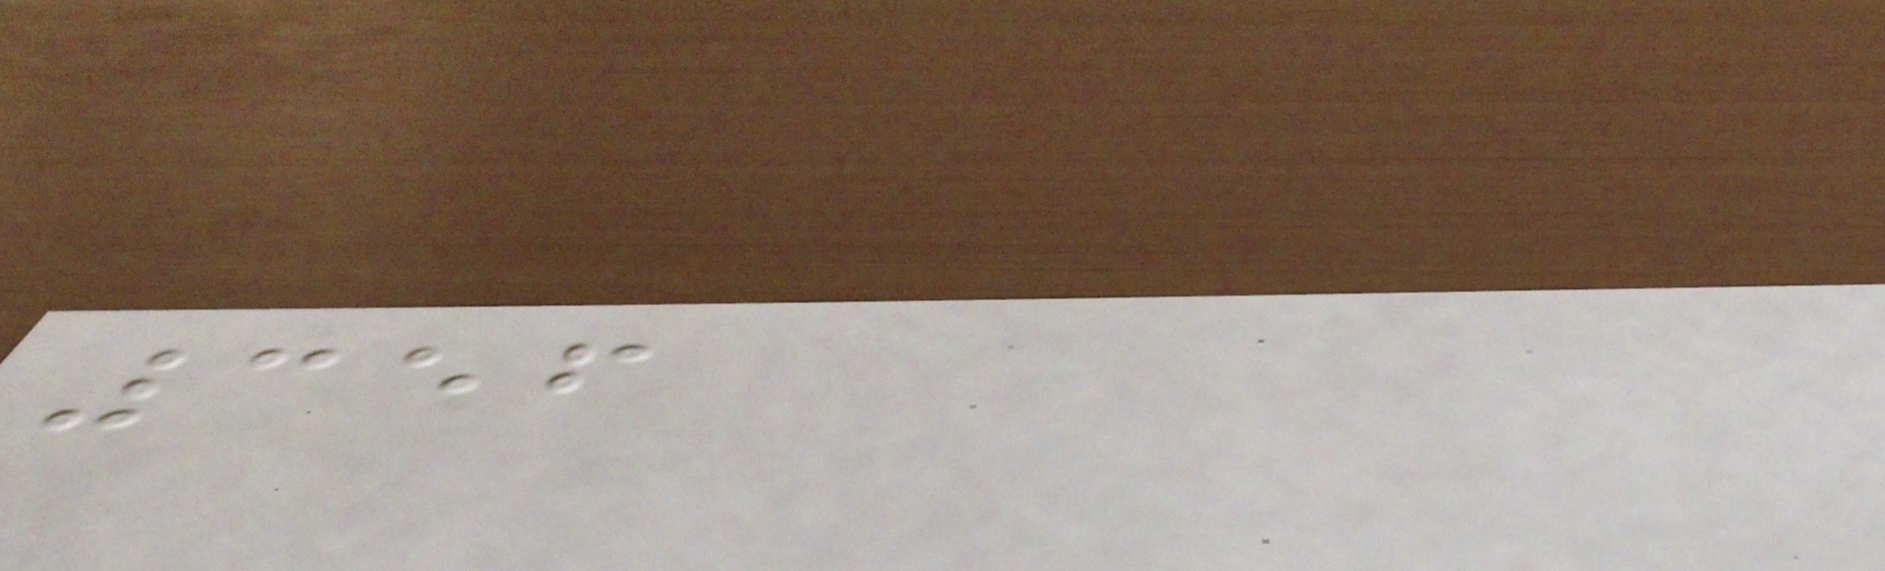356
